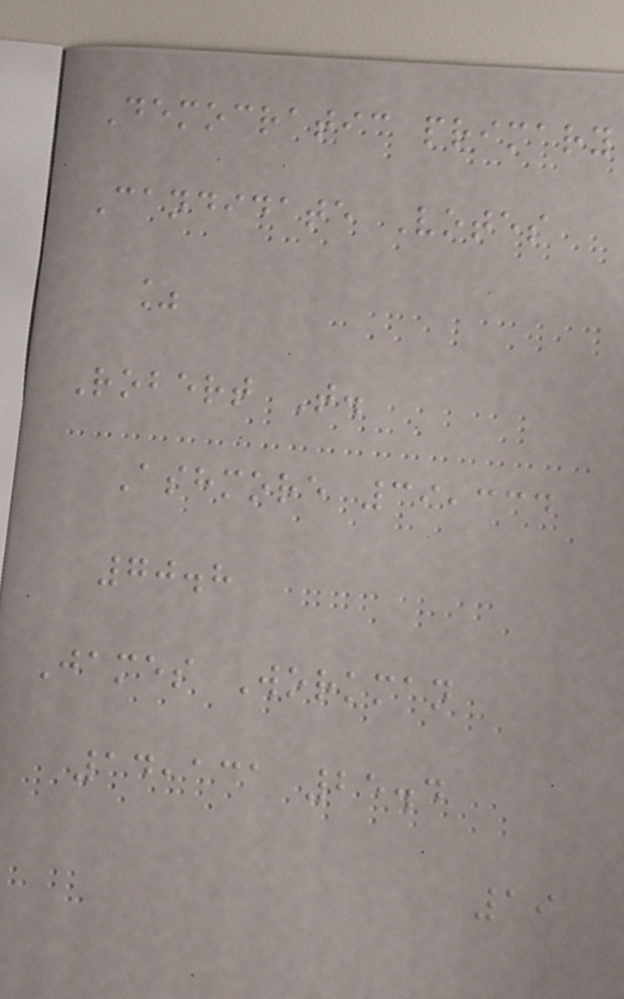Democratic primary
Candidate Votes
%
Robert T.
Ashmore 39,334
70.8
James Workman
14,131 25.4
19
